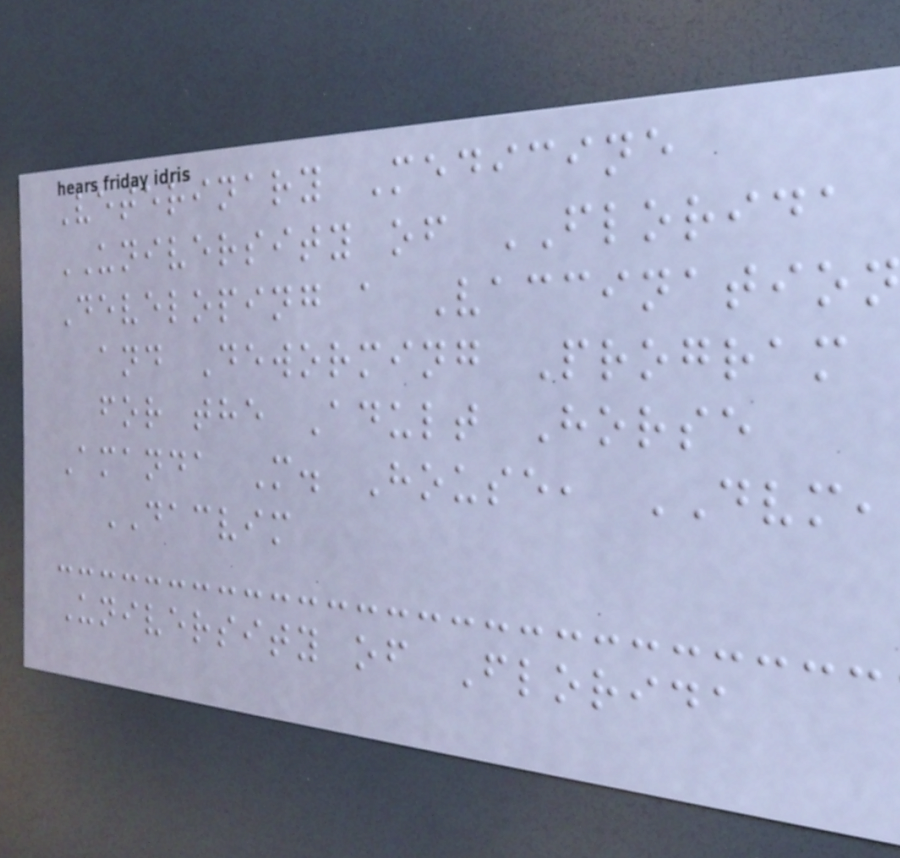Veterinary Medicine
UNIVERSITY of FLORIDA
Developing a Vaccination
and Deworming Program
for the Adult Horse
Amanda M. House, DVM,
DACVIM
University of Florida
